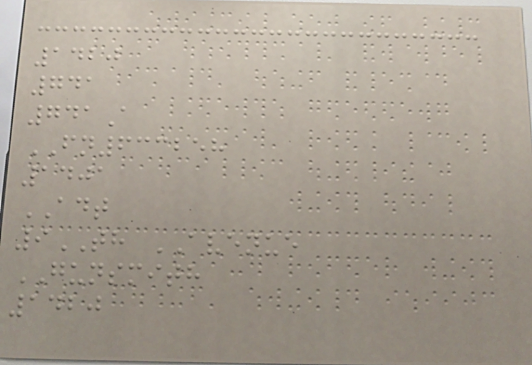1420
741
741A
FN633258
1401
ADT
9TH AVENUE
GUNSMITH
1420
